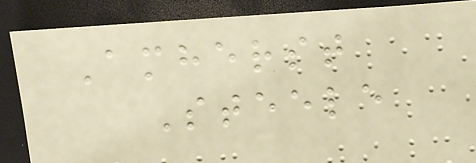Amherst
Steele
